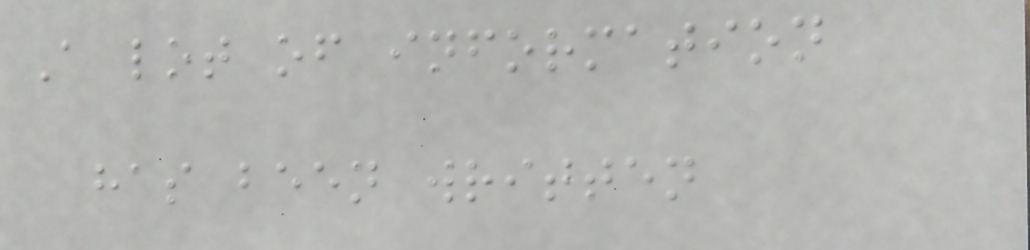A lot of information
has been written
